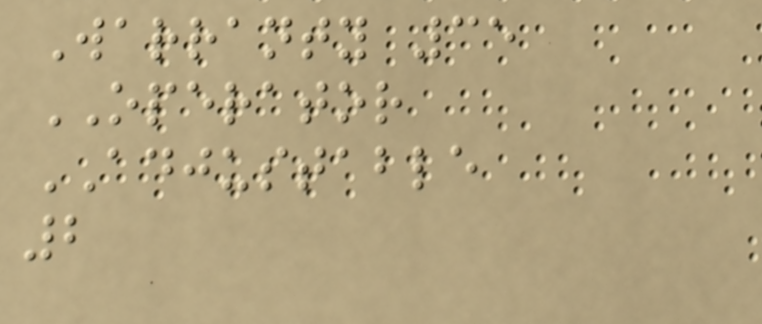Warranty 35
OPERATOR
ADJUSTABLE
2
